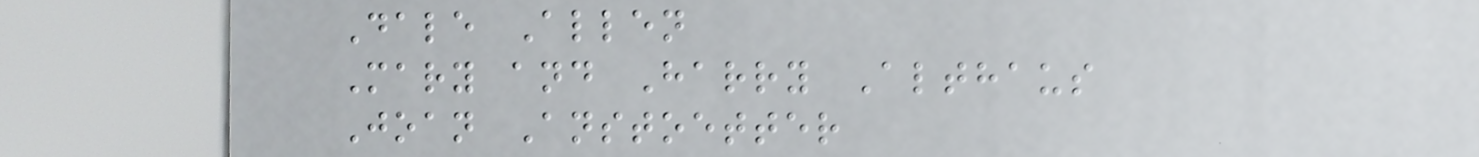Dale Allen
Mary and Harry Althaus
Joan Anstoetter
